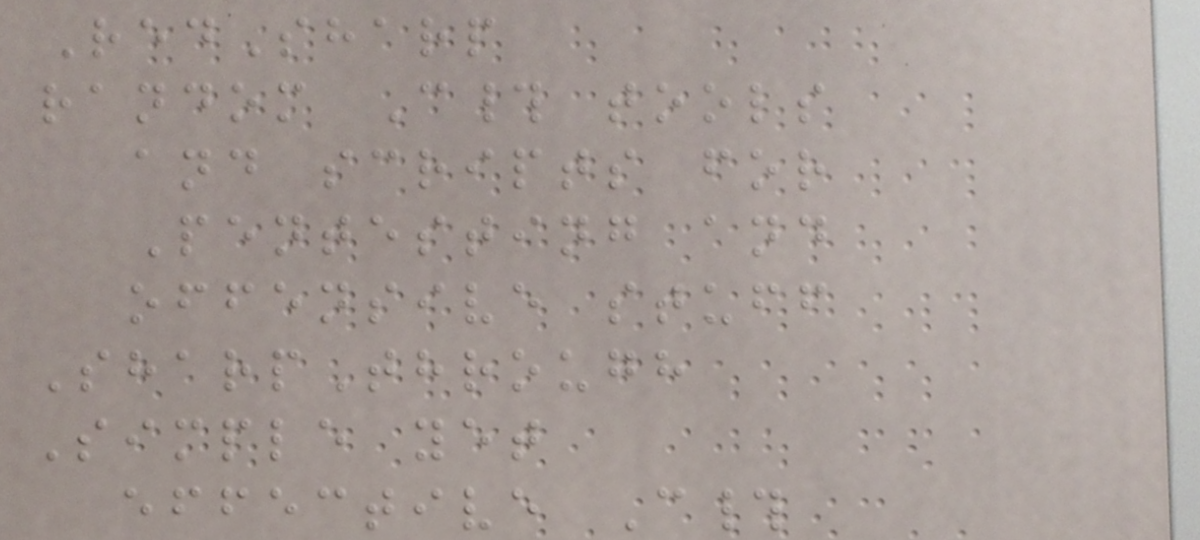RedSharp
random C# tools
and scripts for
Pentesting and
offensive stuff
SharpThrough
Simple yet
effective C#
